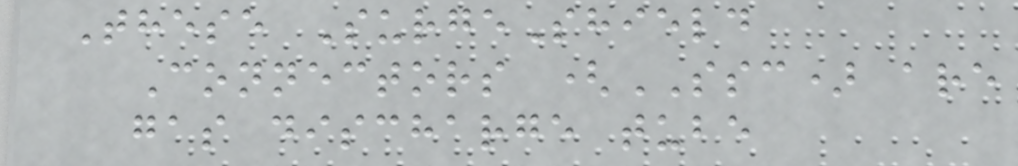These SurgeShield
Connectors (SSC) are
gas discharge tube
